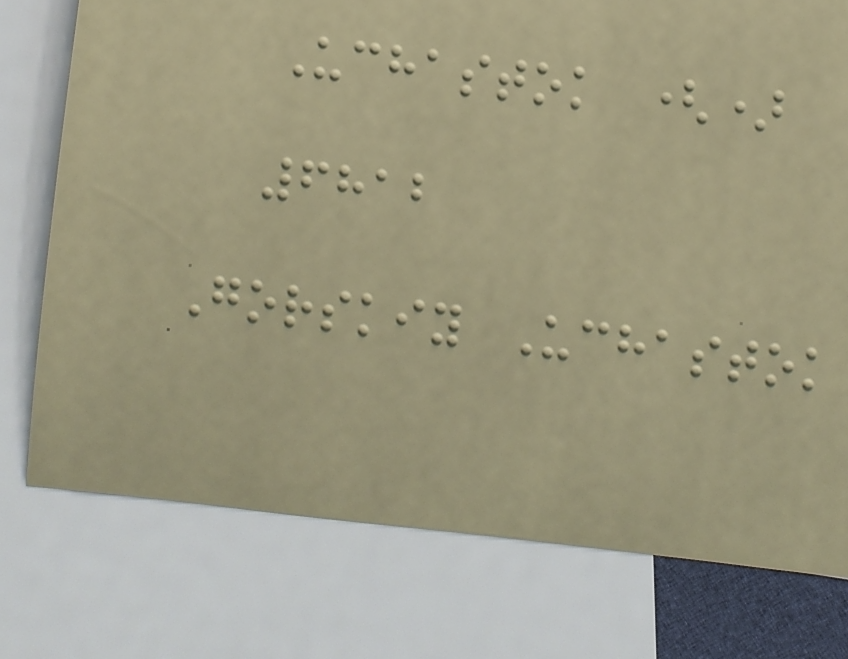Uchastok ()
6812
Gorskiy Uchastok
